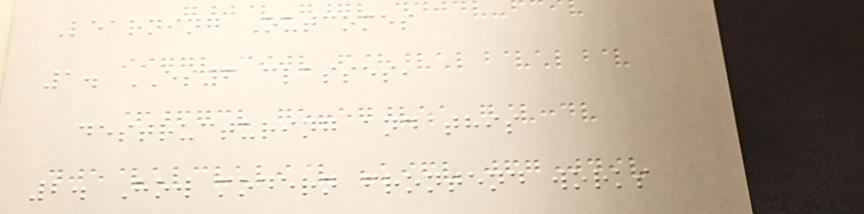Learning Outcomes
1. ES6 classes,
destructuring and this
2. How modern frontend works
